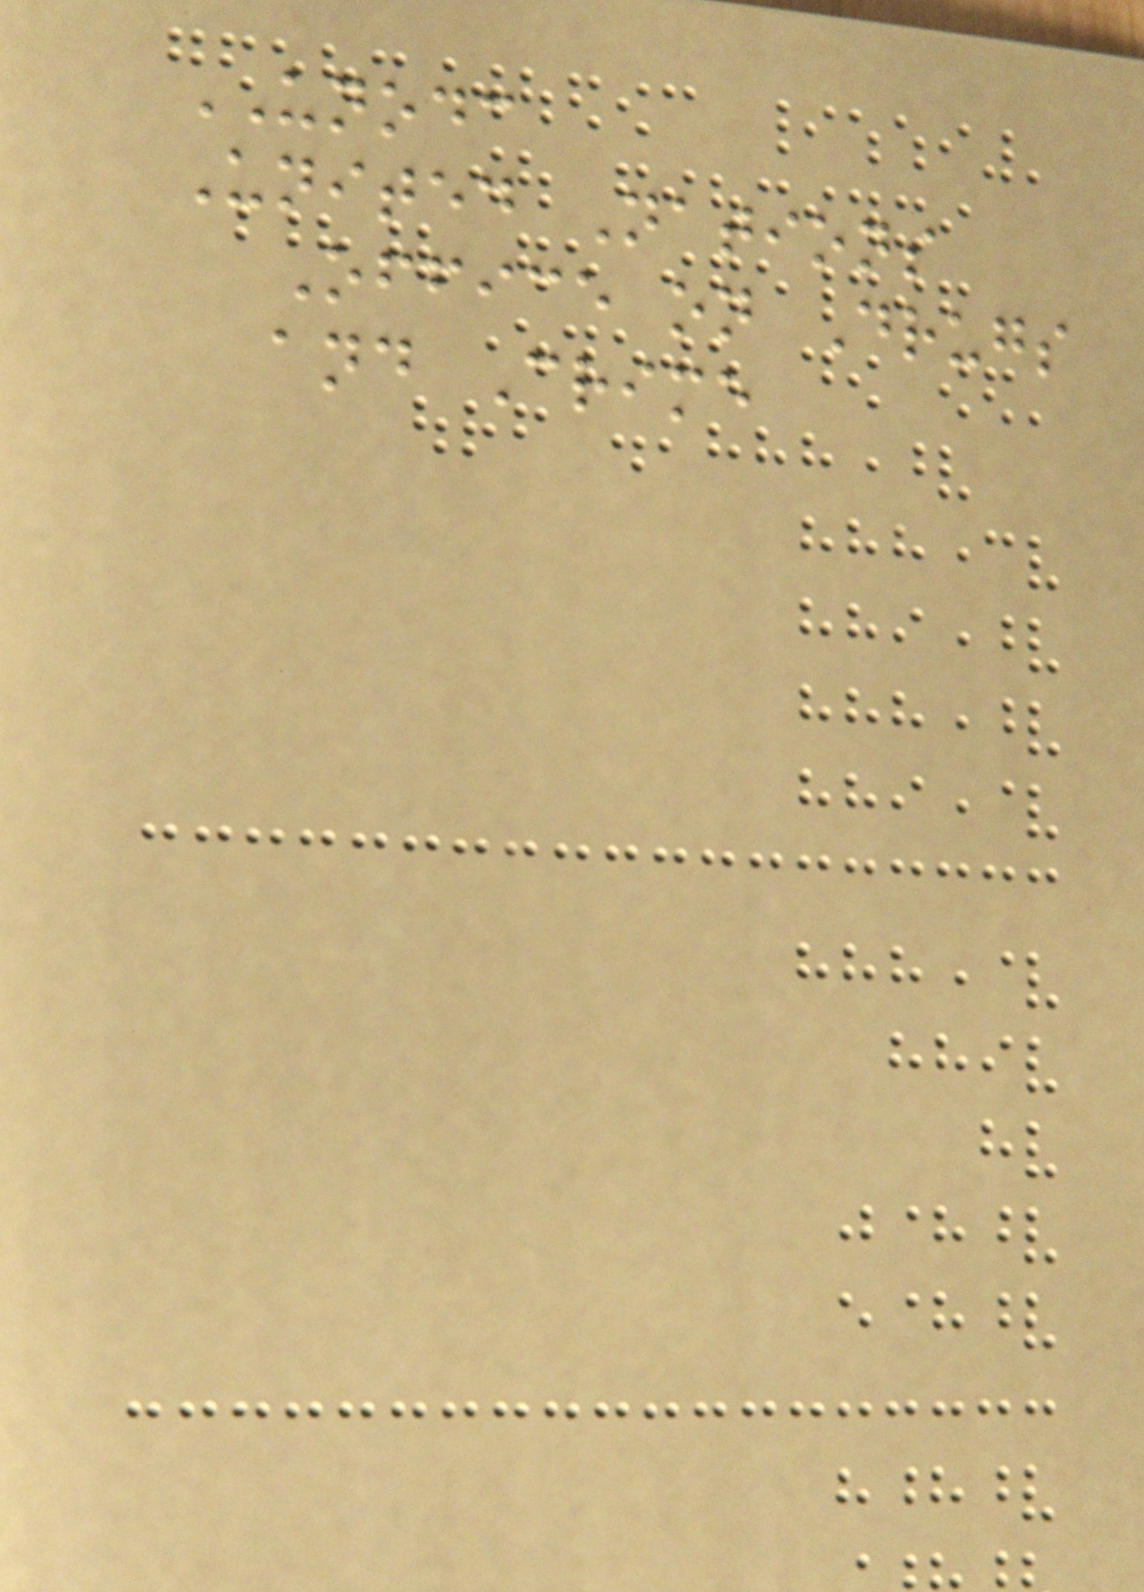UNODC
United Nations
Office on Drugs
and Crime
